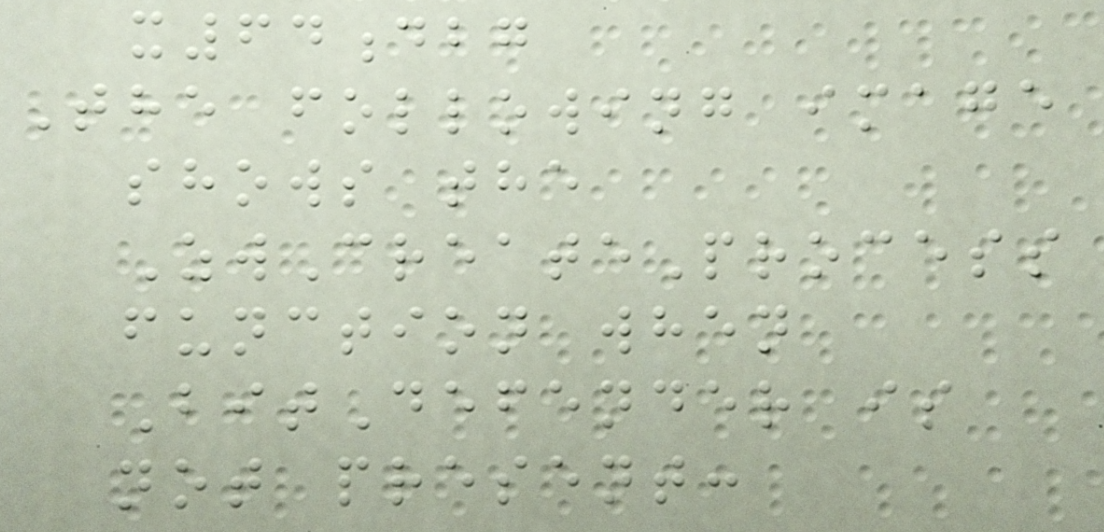x64dbg
The following image
shows the
ZwCreateProcess
function when
BitDefender is
not present:
